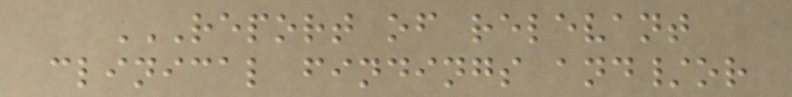REPORT OF RELEVANT
CLINICAL FINDINGS AND/OR
